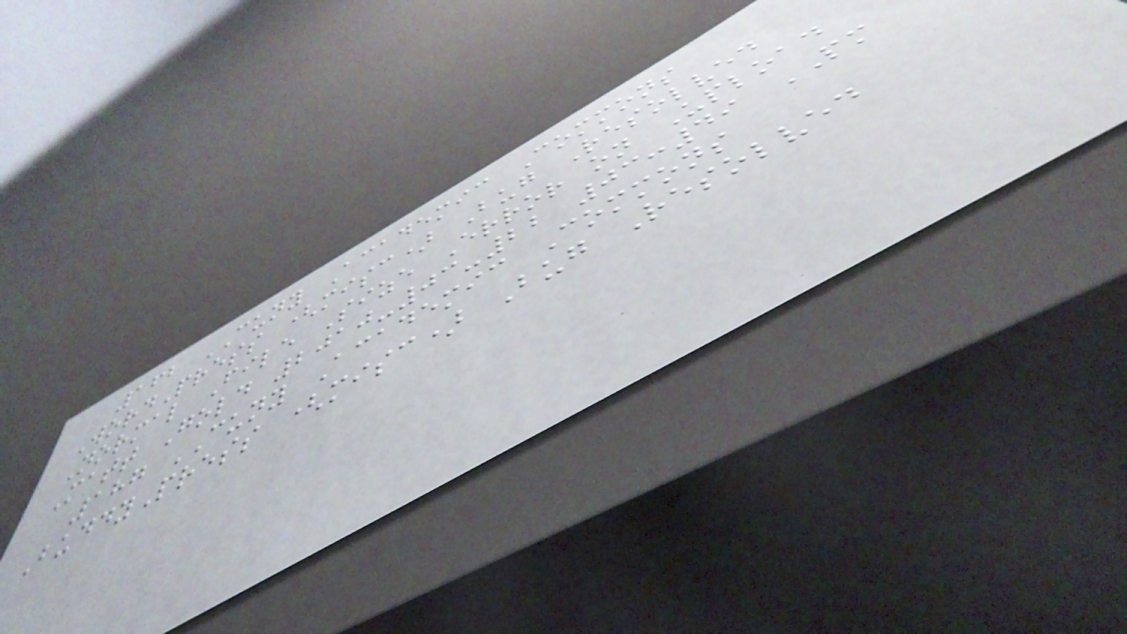162 CUNY Academic Commons
WordPress (misc) Bug Resolved
Normal File Size Error on Upload
Matt Gold 2010-03-22 03:49 PM
187 CUNY Academic Commons
BuddyPress (misc) Bug Resolved
